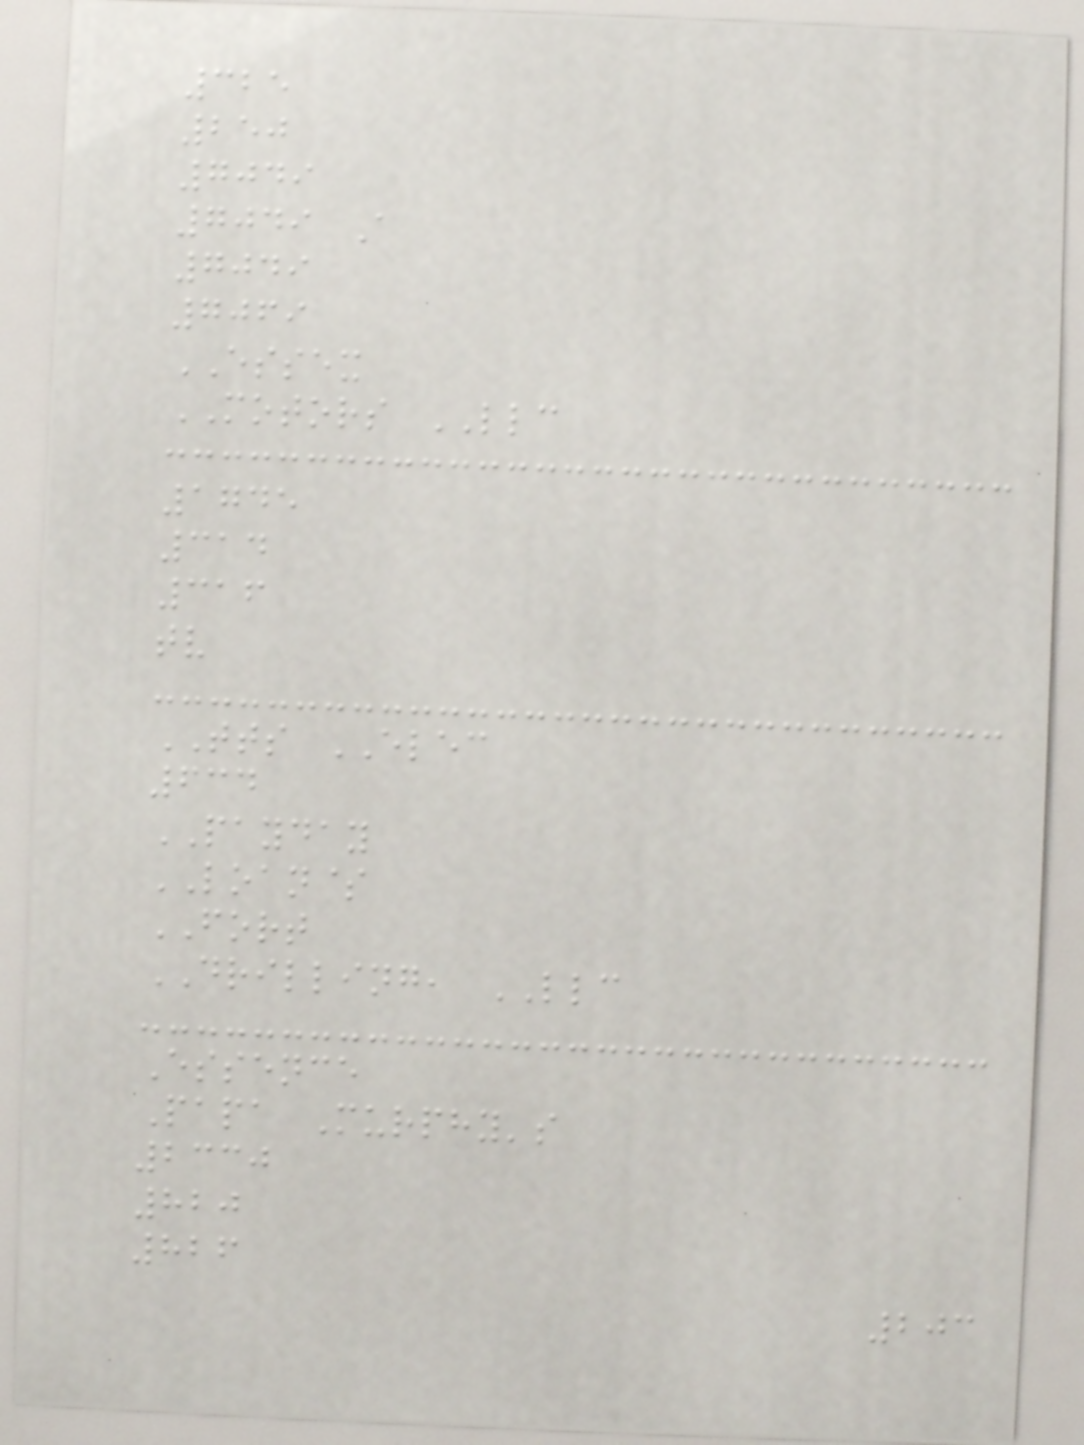325
250
7049
7049 A
7049
7069
ESSEX
MOTORS LLC
1745
314
316
tv
TTS ELEC
634
PAYDAY
LOAN$
FORT
DRILLING, LLC
Essence
Papa Murphy's
2330
820
826
203
